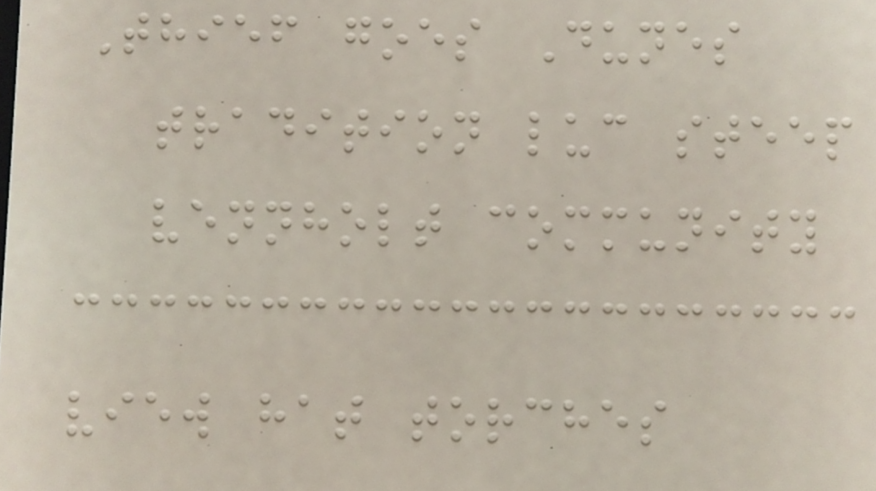Thief goes Dunes
tradition luc steep
vennholt community
view hat torches
